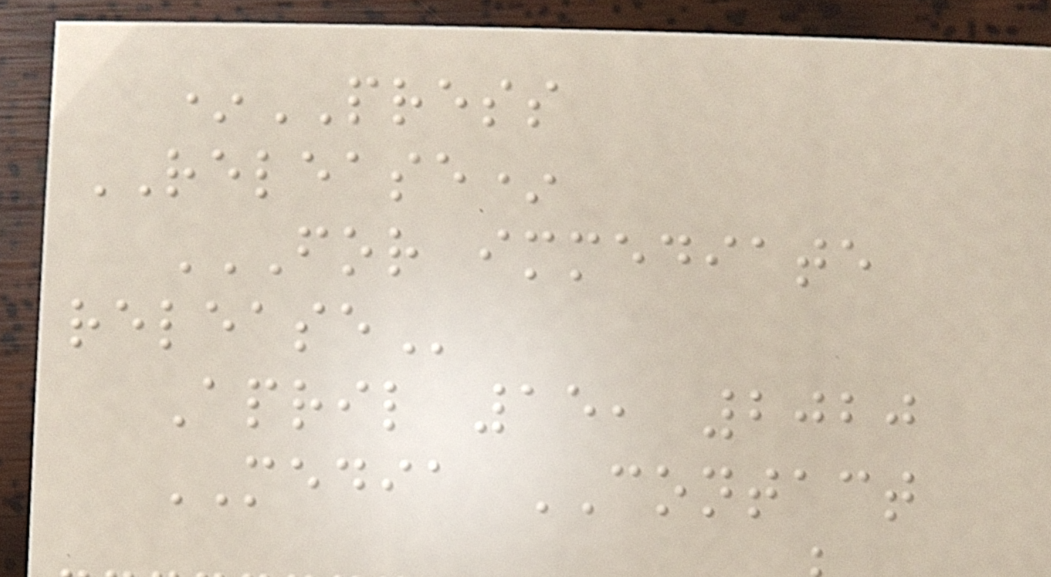*PRESS
RELEASE*
FOR IMMEDIATE
RELEASE
April 15, 2020
MEDIA CONTACT
